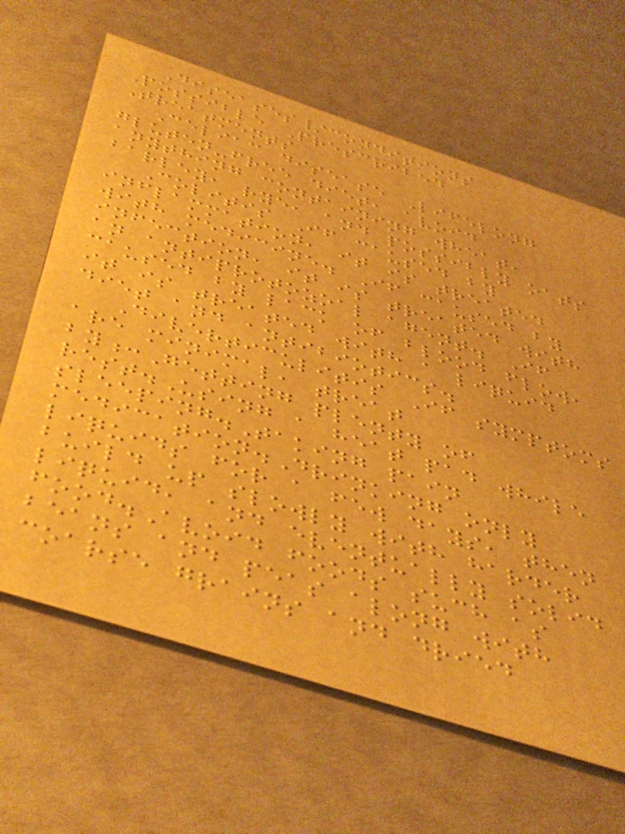Diseases/conditions
Possible Prescribed
Treatments
Celiac disease Lifelong
gluten-free diet, avoid
anything containing wheat,
barley, rye, and possibly oats
Colitis If caused by
inflammation, it is treated
with medicine. If caused by
infection, it is treated with
an antiprotozoal agent. If
caused by lack of blood flow,
it is treated with a liquid
diet and antibiotics.
Diverticulitis If symptoms
are minimal, treat
by:Getting plenty of
rest.Using a heat pad while
sleeping.Taking pain
medication.Drinking only
liquids for a few days, then
build up slowly with harder
liquid, and eventually solid
food.Avoid foods such as
beans and peas along with
coarse grains and dried
